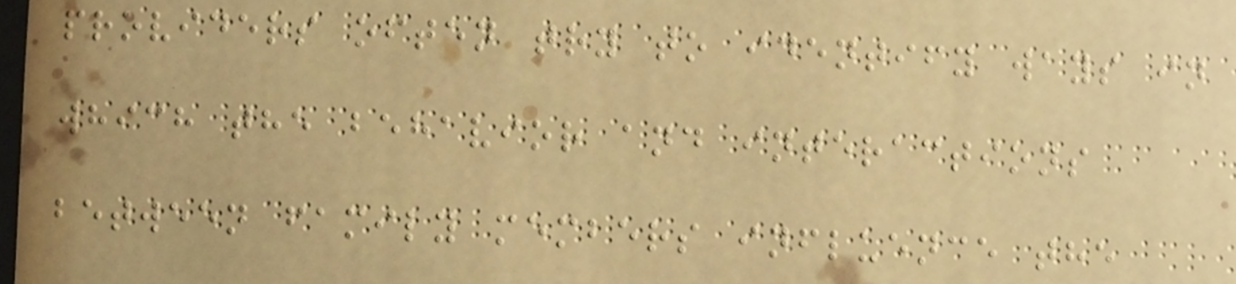providers often try to identify ways in
which the behavior and interactions
between family members influence the
